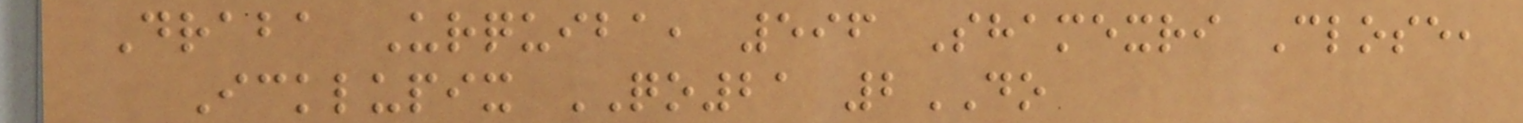Draba Urquiba, 596 Shamexri Close,
Icklupix QO21 2DO
